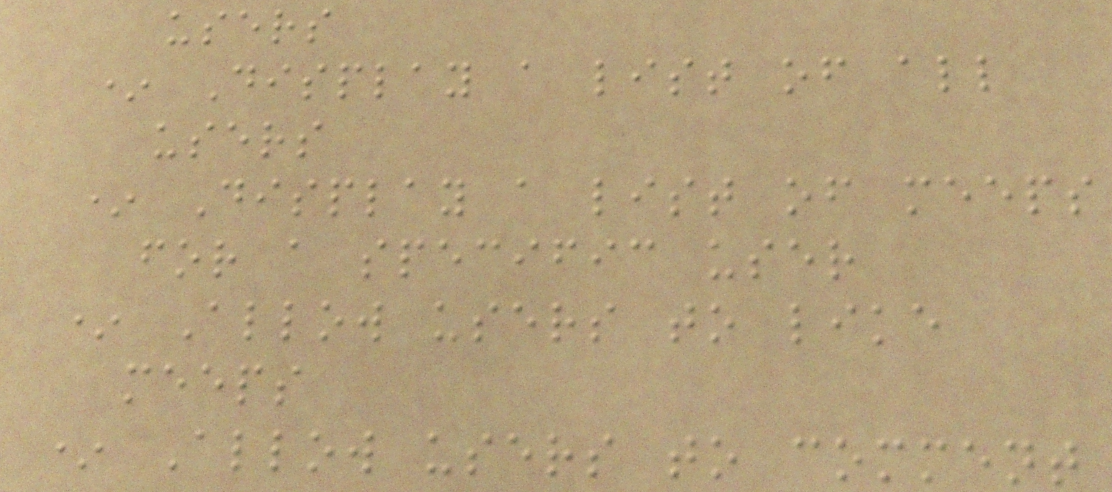users
* Display a list of all
users
* Display a list of meeps
for a specific user
* Allow users to like
meeps
* Allow users to comment
